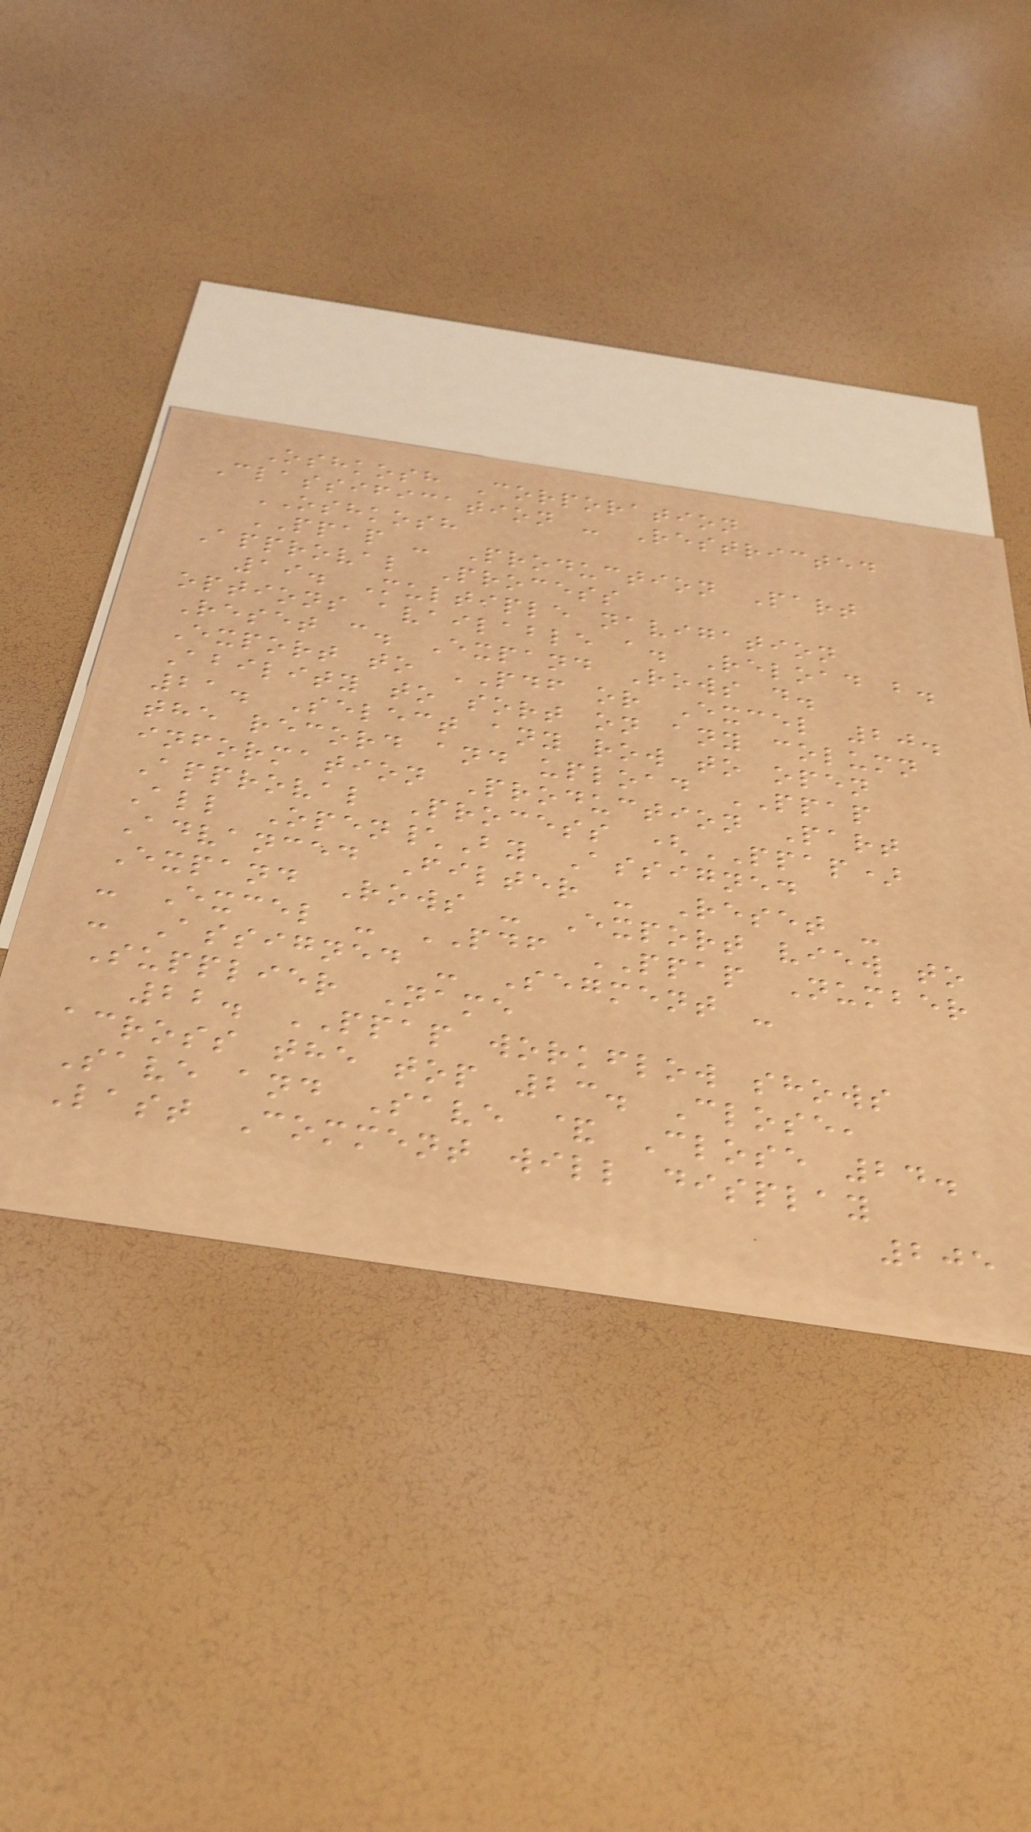Oshkosh Corporation
Classification - Restricted
OSHKOSH
PPAP - Production Part
Approval Process
19. Multiple navigation
options available a. Reload b.
Reset c. Expand Rows d.
Export to PDF or Excel 20.
Ability to sort on any column
21. Select any row to open
the record and upload PPAP
information Production Part
Approval Process (PPAP)
All Open\By Assigned
Advanced Filter - Reset -
Expand Rows - Export view to
- Excel - PDF PPAP Number
- Assigned - Segment -
Supplier Name
22. PPAP workflow shows
across the top 23. Close,
Save and Save & Close 24.
Last Comment will display
205
